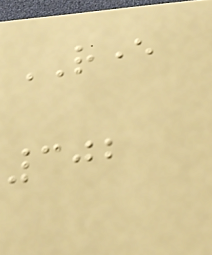REVER
302
